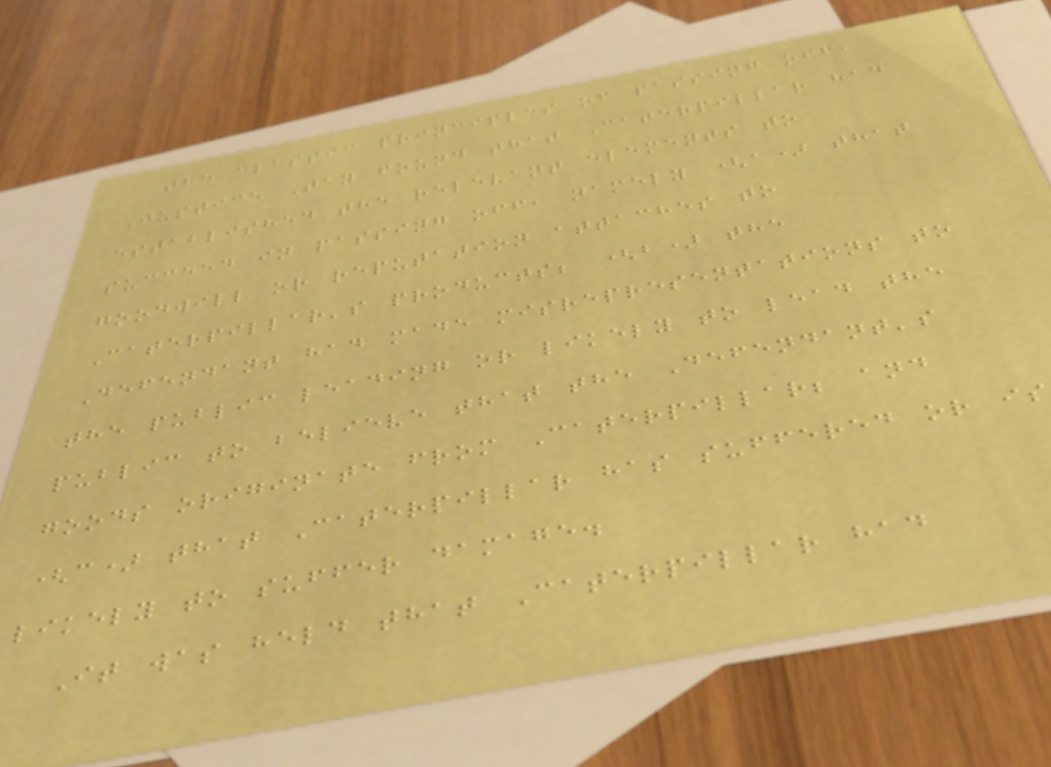the classic principles of passing off,
Justice Tay found that Caterpillar had
established the relevant elements to
succeed in passing off, namely (a) that
goodwill or reputation attaches to
Caterpillar's products; (b) the
Defendant had made misrepresentations to
the public leading or likely to lead the
public to believe that the Defendant's
goods originate from Caterpillar; and
(c) that Caterpillar has suffered or is
likely to suffer damage.
It was held that Caterpillar had
